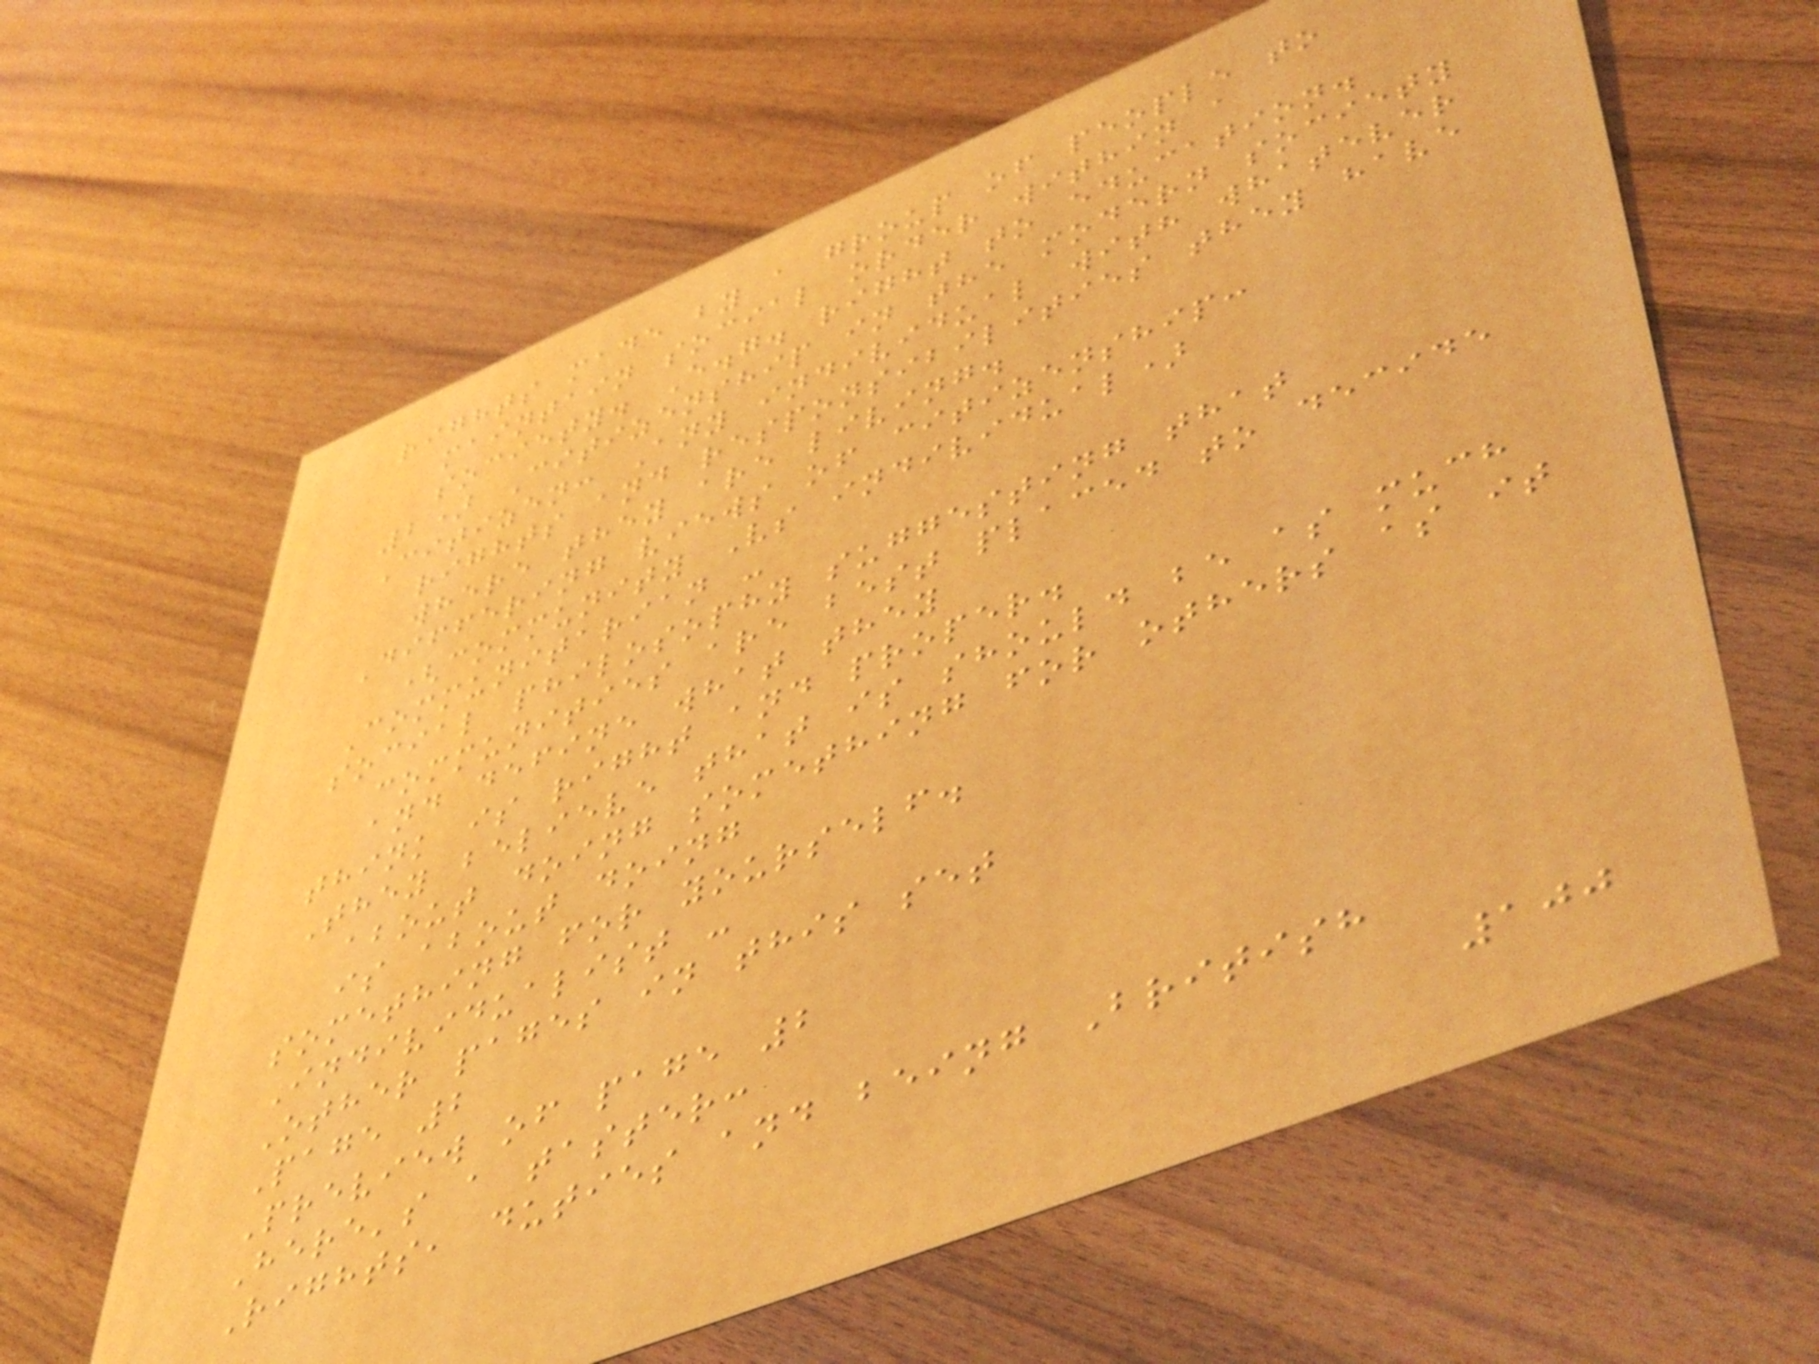rights made by a group of people to
maintain social order within a
society. E.g. right to education.
2) Citizenship in the modern society
Citizen: Any individual with whatever
rights and responsibilities they have
where they are living.
Differing views of citizenship:
(community Vs individual)
Communitarian -
social philosophy suggesting that
communities are best placed to decide
and define what they
think is right and proper.
They believe that is should be as much
about doing something for others as it
is about doing
something for yourself.
Individualist -
Other pages in this set
Page 2
Preview of page 2
Here's a taster:
Rights, duties and being British
100
